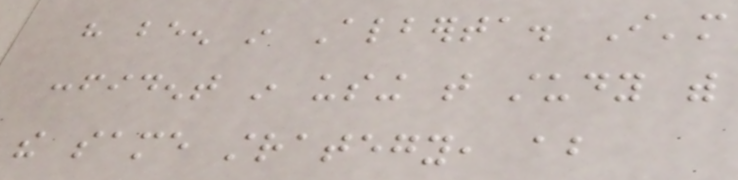have been in Alberta. I'm
confident in using that study with
the same strategy, about
